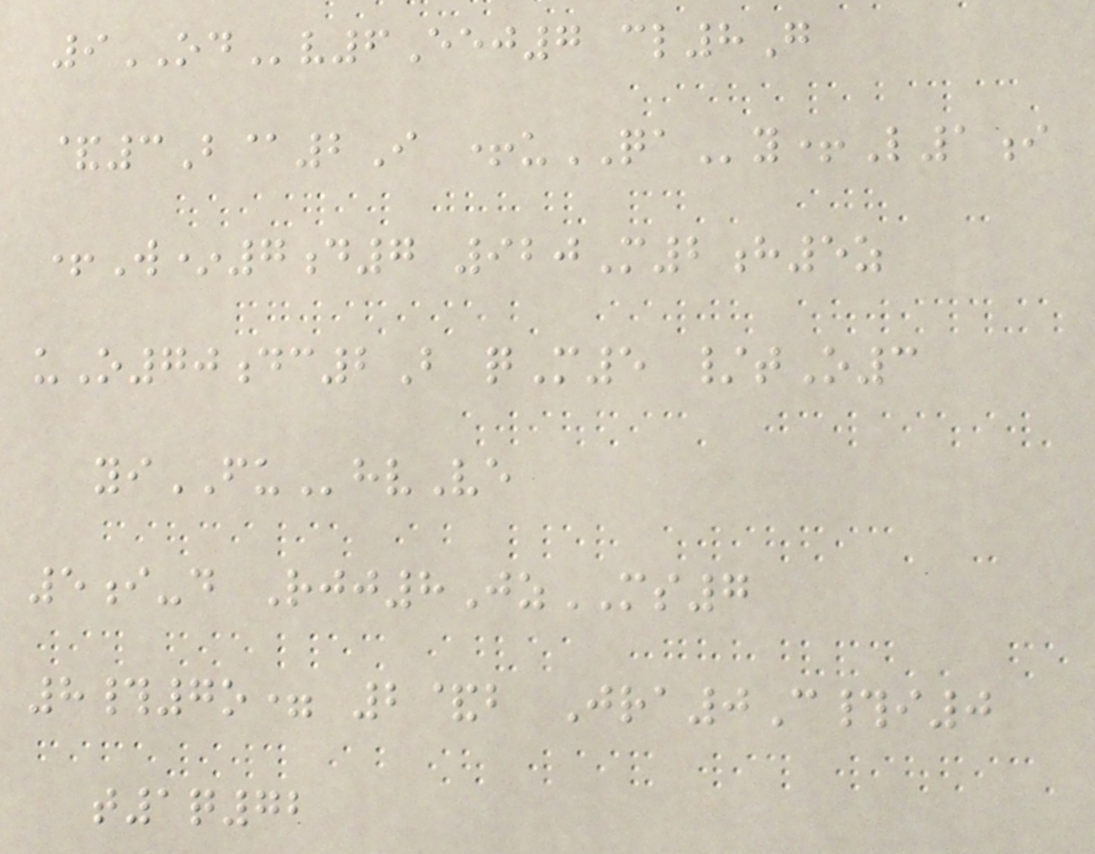9ODv6Eej7 cl8G
&3B@2I +uQAy+L1i
+W*7d7 920M2h5z
uO70dc2B qM5 /tO3
yiFUhvVe
5i-d Rjj8JzMS7
8#7o= 2&b Jra0C#i0
t1q72
